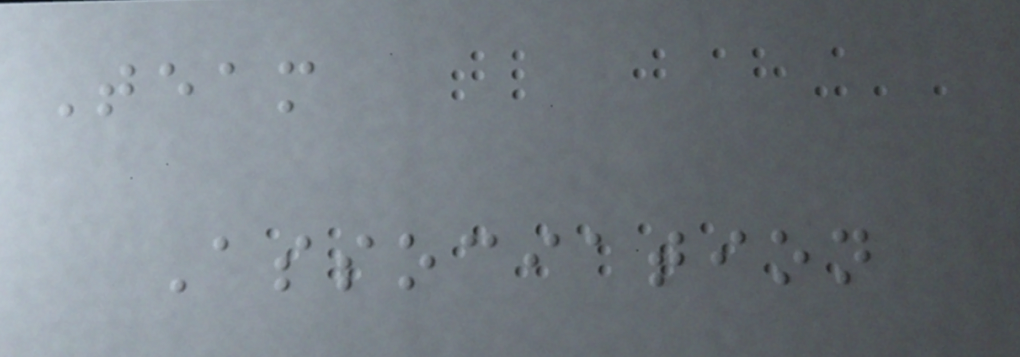Team
Association
